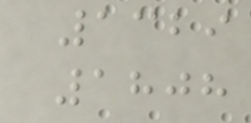1329
1808
